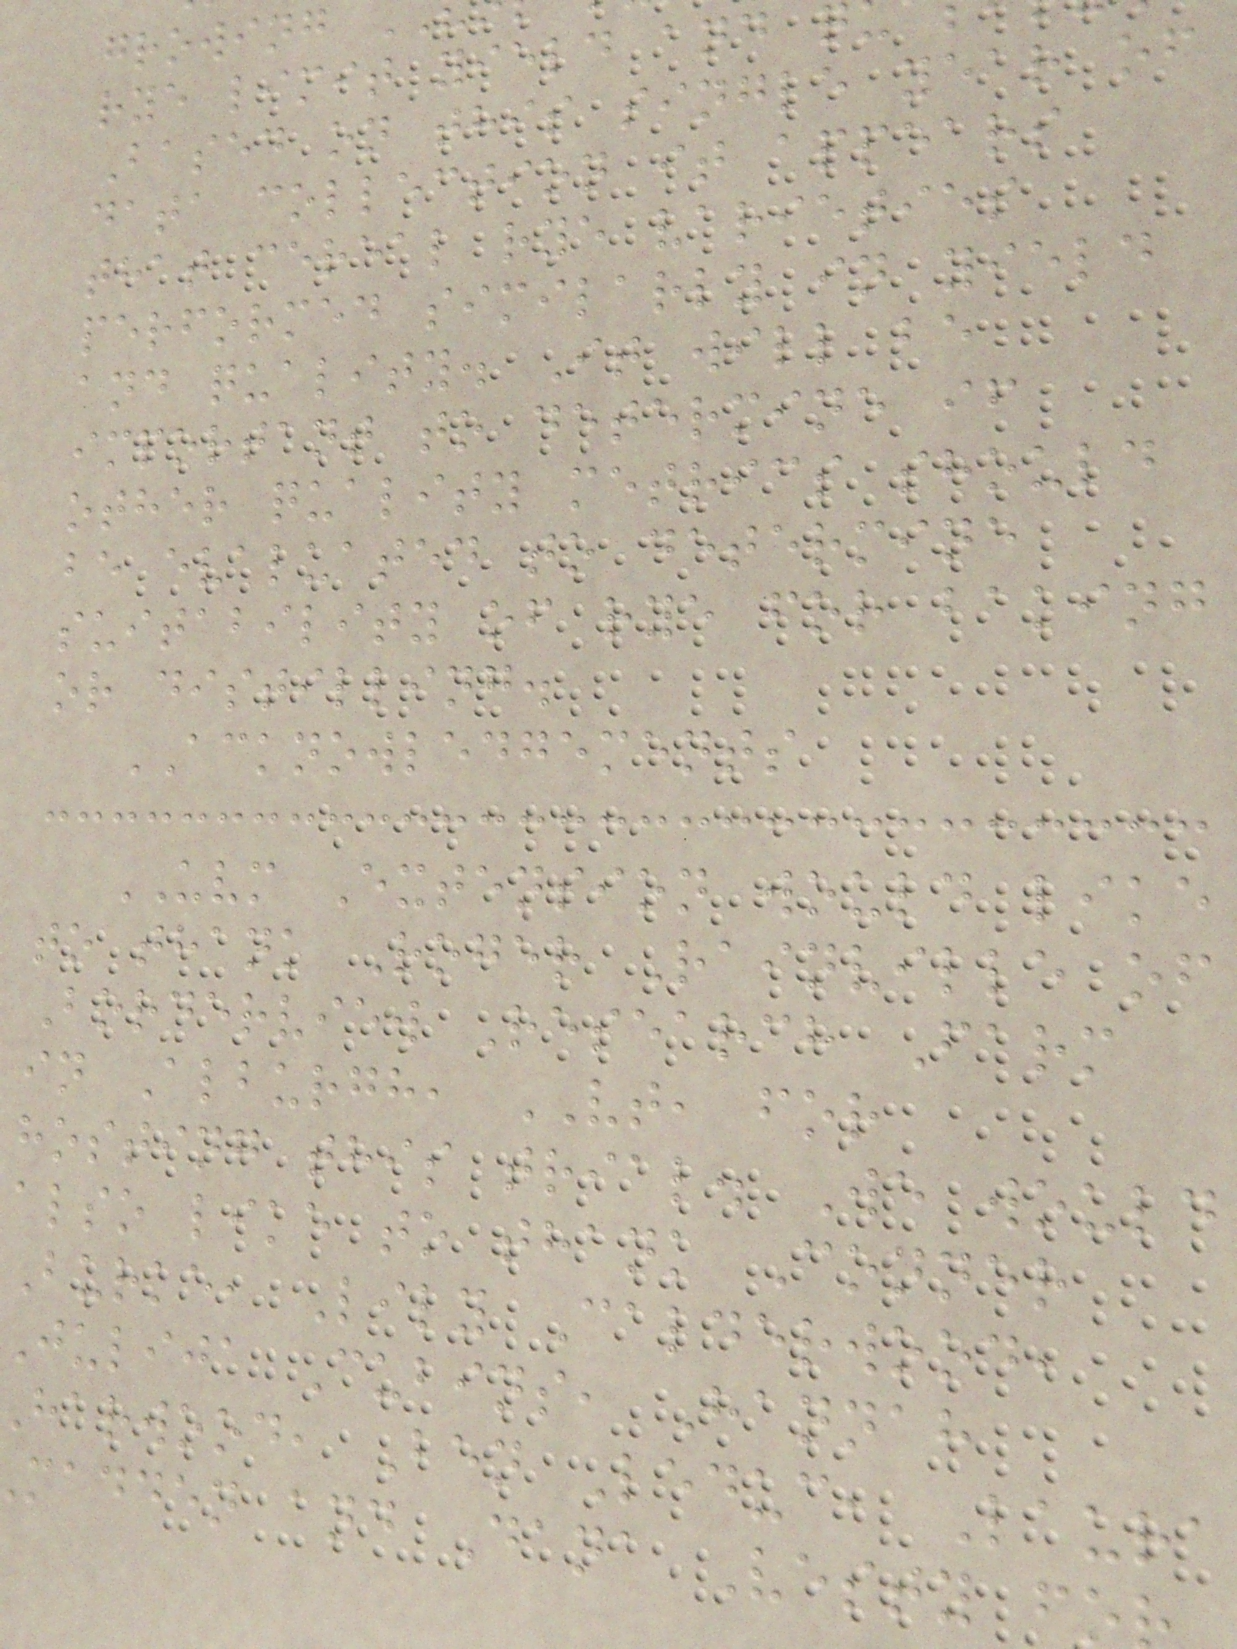rye limit yield and q
Based on this single year of
data collection it appears
that cereal rye varieties
performed similarly in yield
and quality. It will be
important to determine if
other quality metrics should
be evaluated to determine
suitability of rye for baking
or distilling.
ACKNOWLEDGEMENTS
UVM Extension would like
to thank Roger Rainville of
Borderview Research Farm
in Alburgh, VT, for
hosting this trial. We would
also like to thank Conner
Burke, Lily Calderwood,
julija Cubins, Hannah
harwood, Ben Leduc, Laura
madden and Dana Vesty fo
